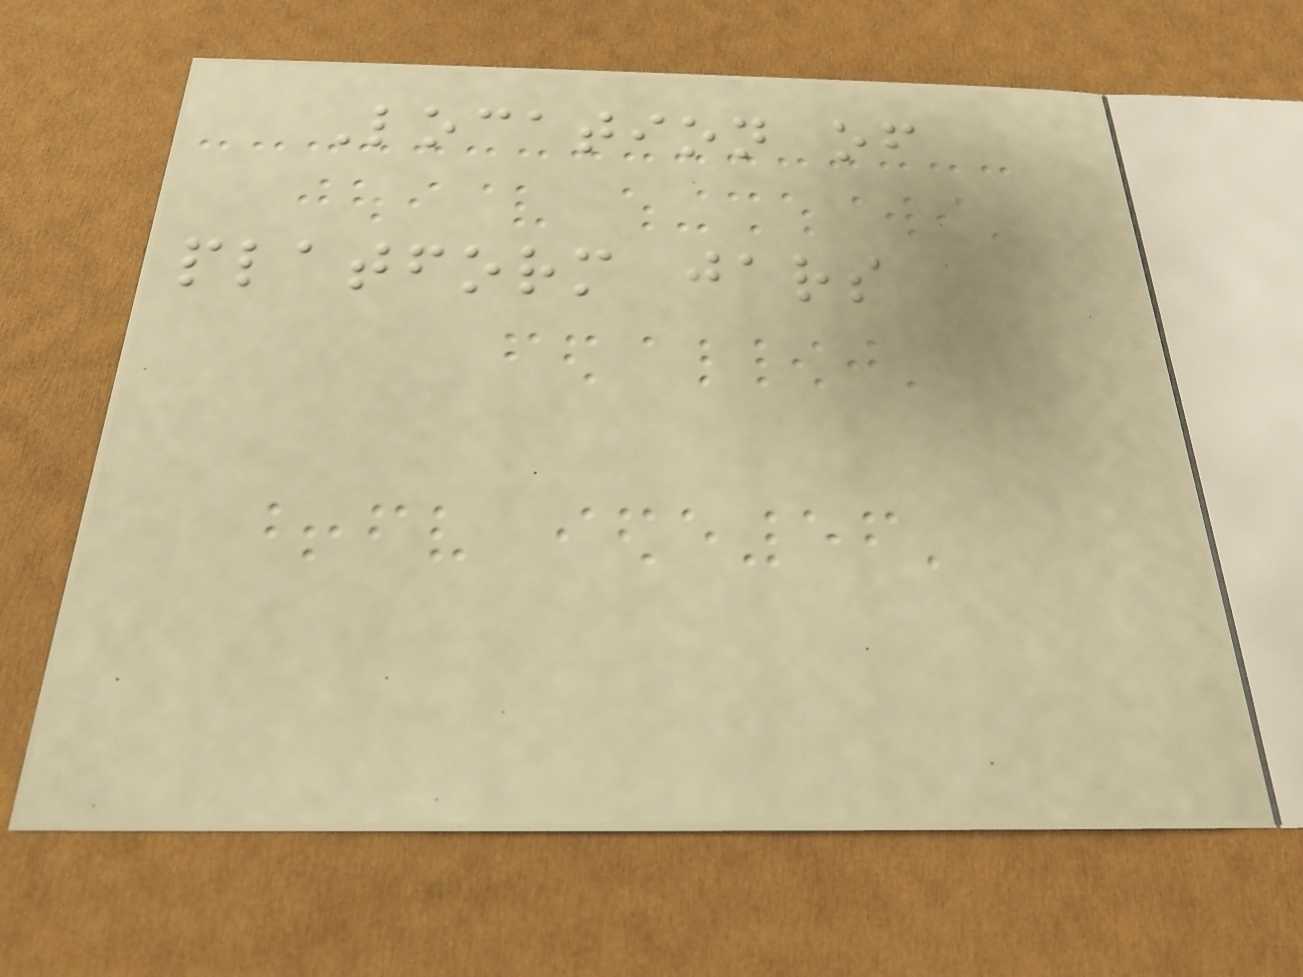Location of
platform jars
